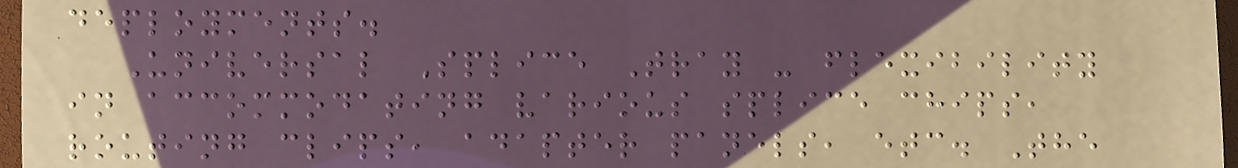deployments.
Universal Splice Tray - flexibility
in accommodating various splice chips,
routing clips, adapter panels, etc. The
